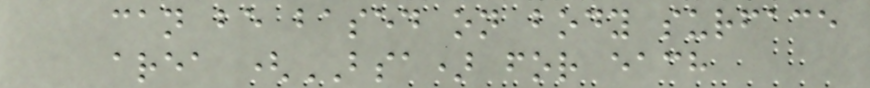can be based on body surface
area (BSA) for each
